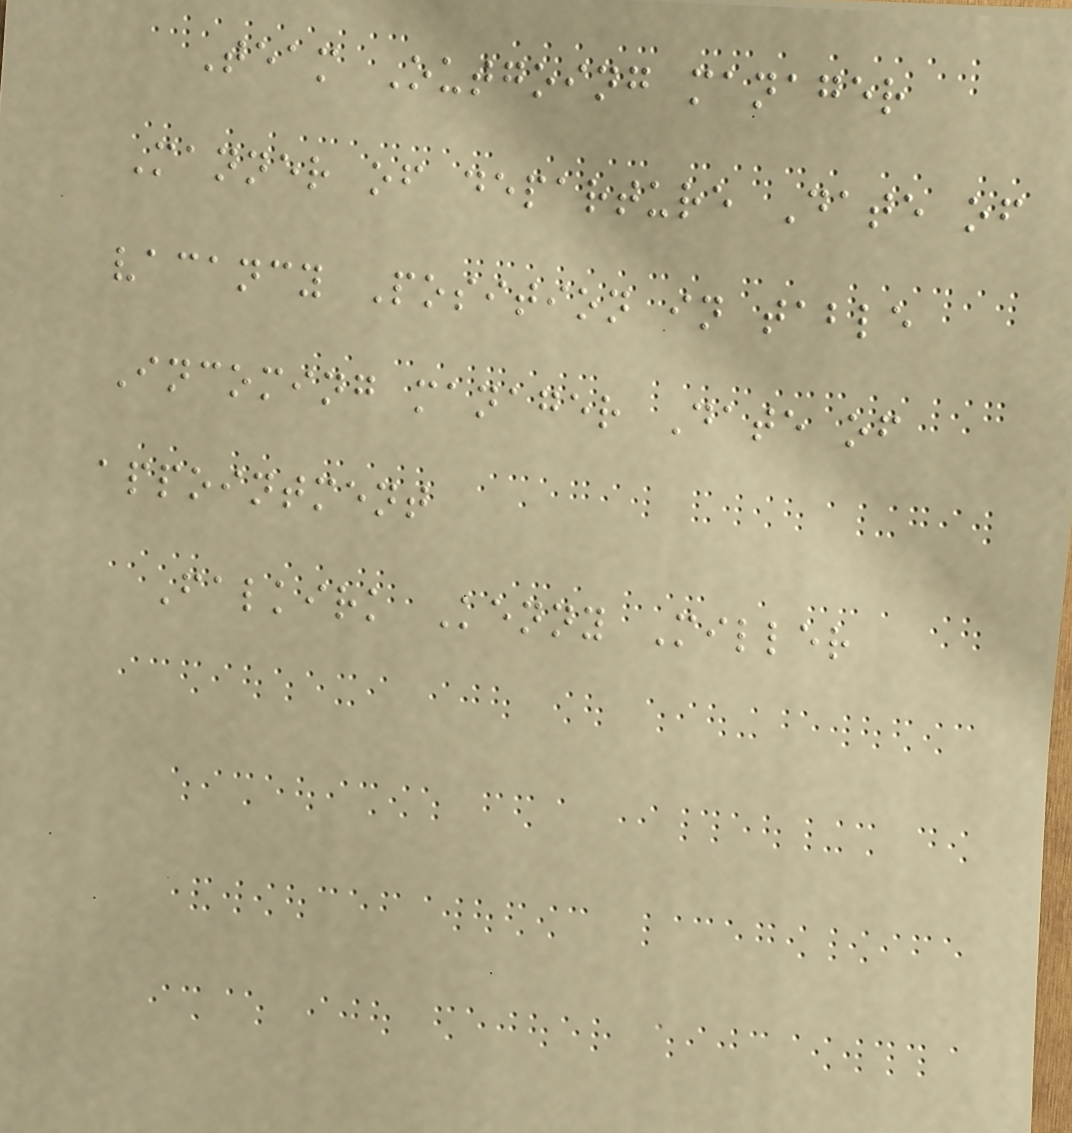Team Outgoing manager
Manner of departure Date of
vacancy Position in table
Incoming manager Date of
appointment
Falkirk Kenny Miller
